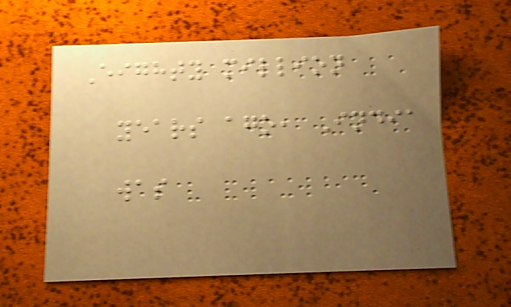Eighty million
years ago, India
was
